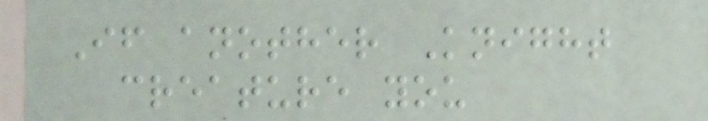If another Knight
creature you
